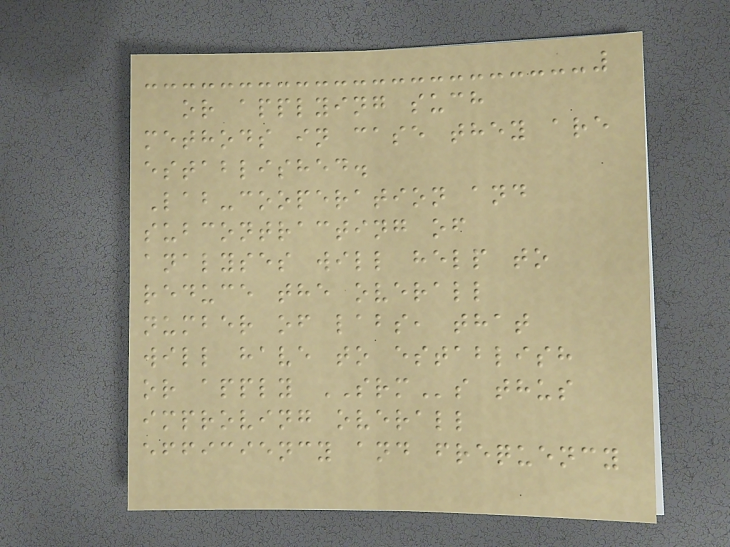or applying such
methods in case they are
established.
Lab-cooperation and
subcontracting of
analyses will help to
reduce the overall
number of labs, that
will have to establish
or apply SRMs thus
improving overall
efficiency and frequency
